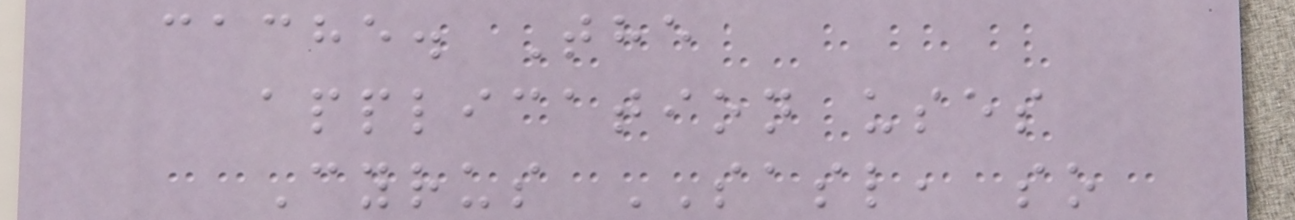cache. The
application uses
Cyrus SASL, so
